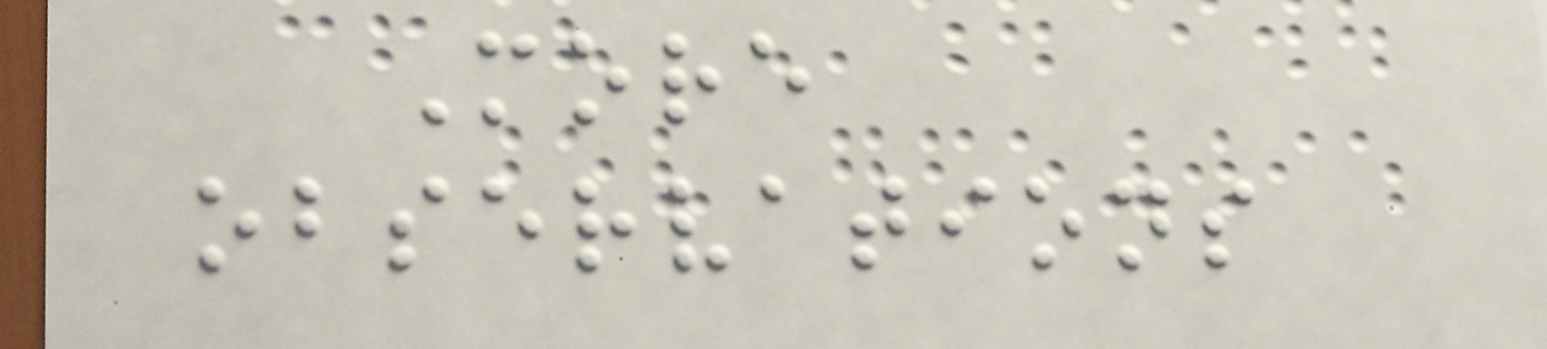More
observations
